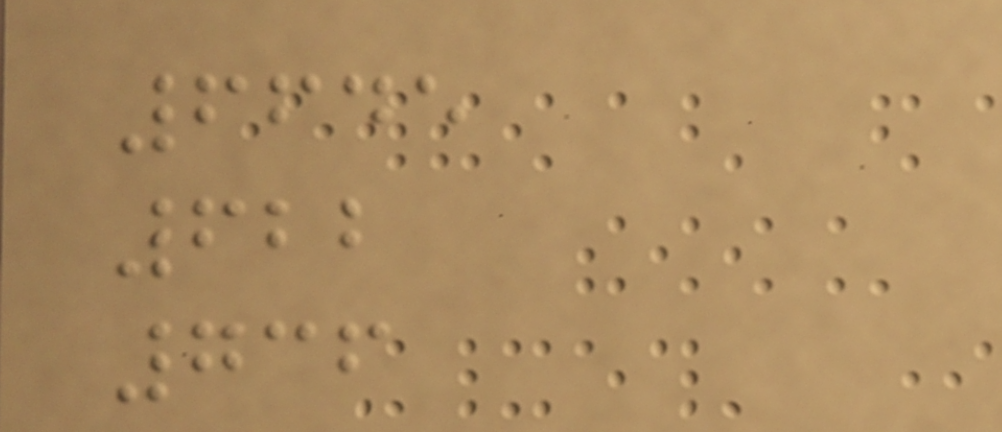6645
622
736
